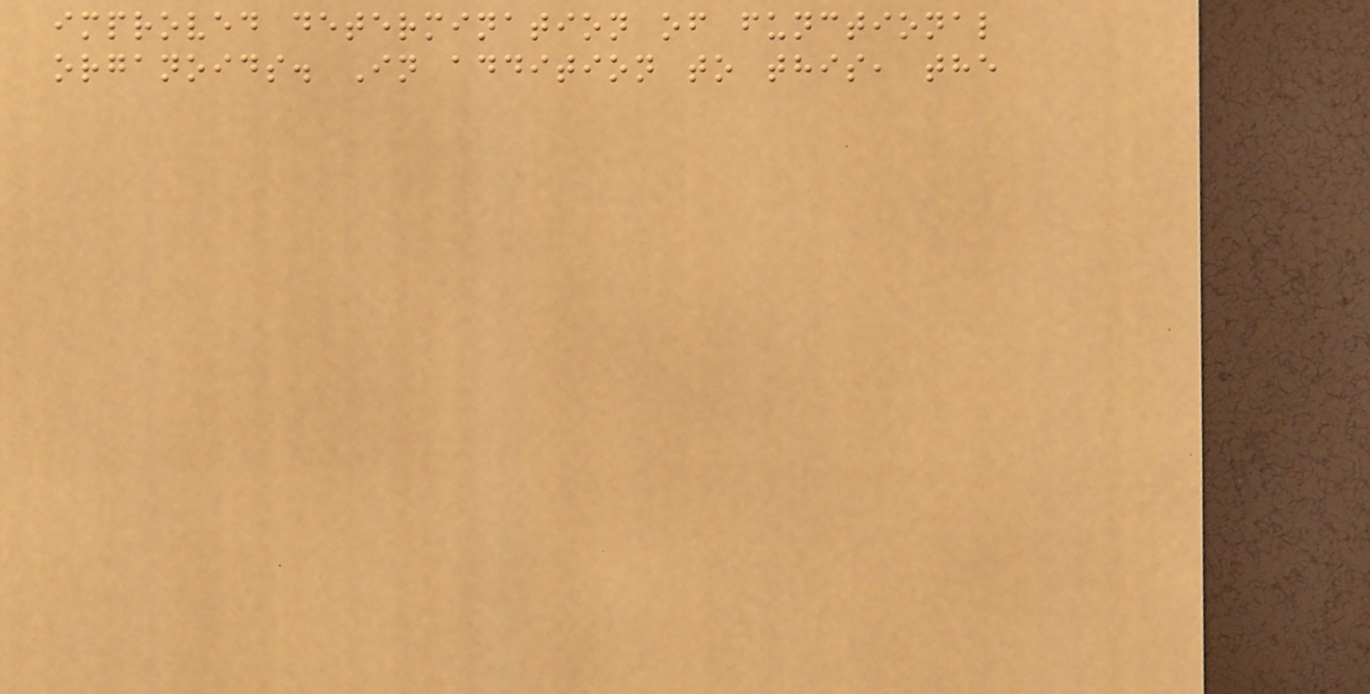improved determination of functional
organoids. In addition to this, the
